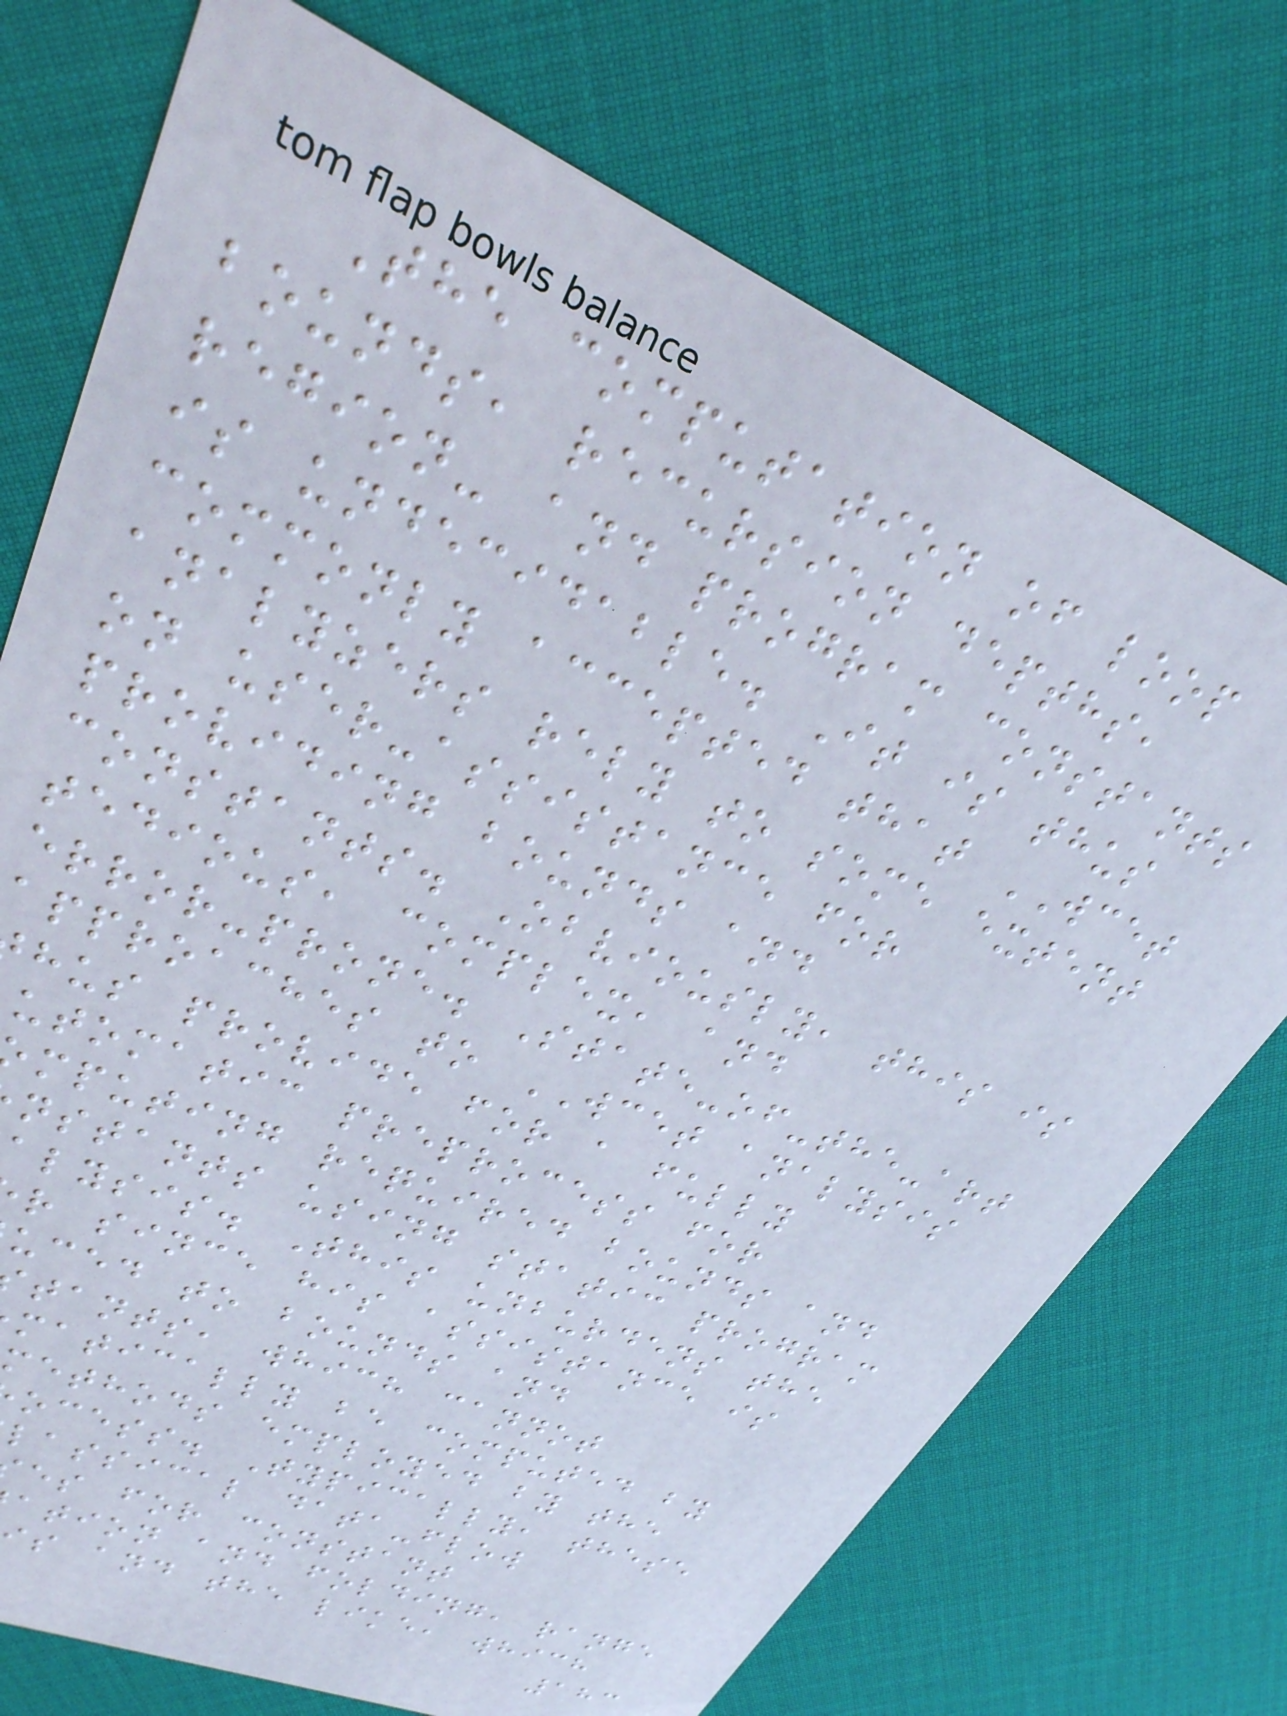The computation of loop
bounds, recursion depths,
region- and program constants
is undecidable. It is thus
commonly accepted that WCET
analyzers rely to some extent
on user-assistance for
providing bounds and
constants. Obviously, this is
tedious, complex, and
error-prone. State-of-the-art
approaches to WCET analysis
hus provide for a fully
utomatic preprocess for
mputing required bounds and
nstants using static program
alysis. This unburdens the
r since his assistance is
uced to bounds and
tants, which cannot
matically be computed by
methods employed by the
ocess. Typically, these
lassical data-flow
es for constant
ation and folding, range
s and the like, which
183
